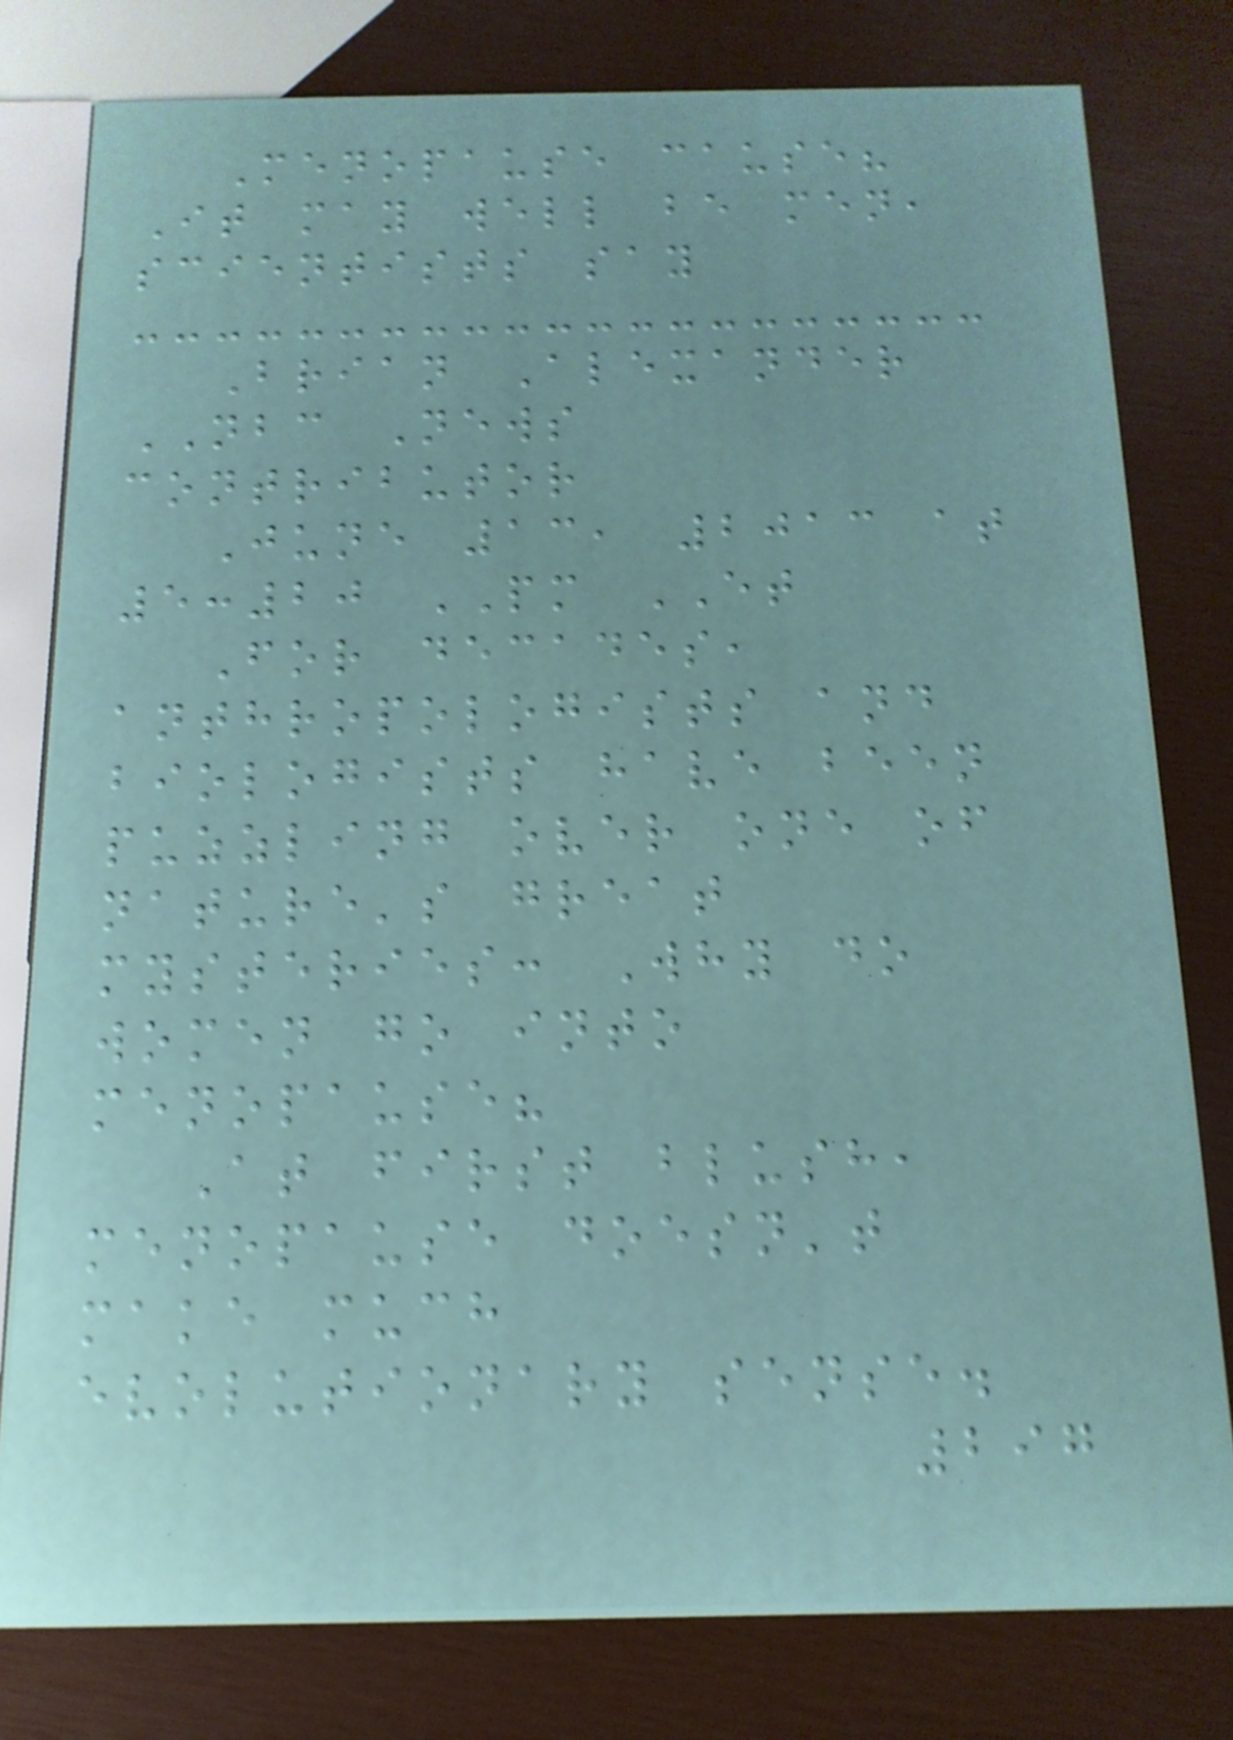Menopause cause?
It may well be men,
scientists say
Brian Alexander
NBC News
contributor
June 13, 2013 at
5:20 PM ET
For decades,
anthropologists and
biologists have been
puzzling over one of
nature's great
mysteries: Why do
women go into
menopause?
At first blush,
menopause doesn't
make much
evolutionary sense.
297
